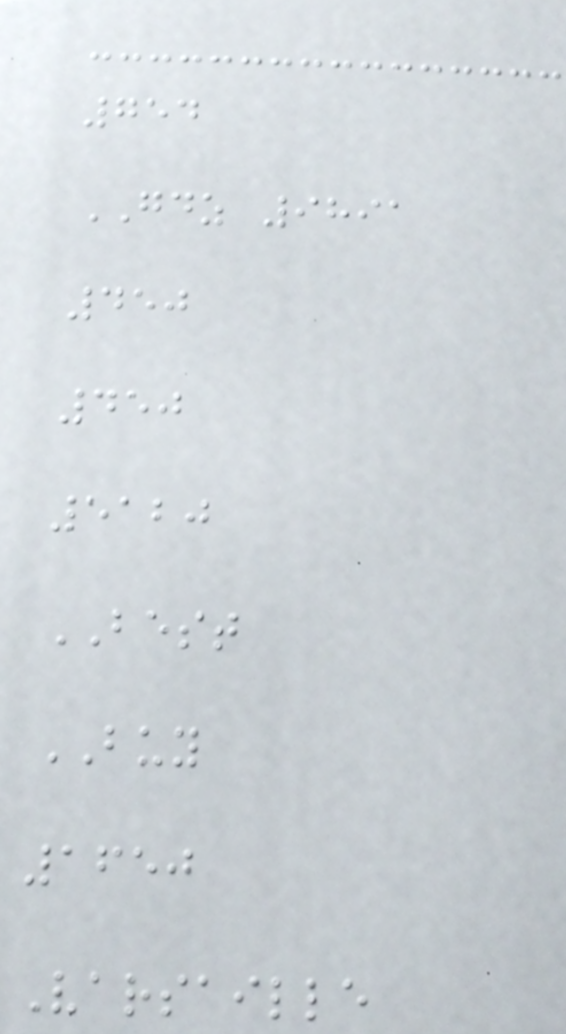754
GDZ 9891
450
450
5120
BEST
BUY
1650
Varsaille
